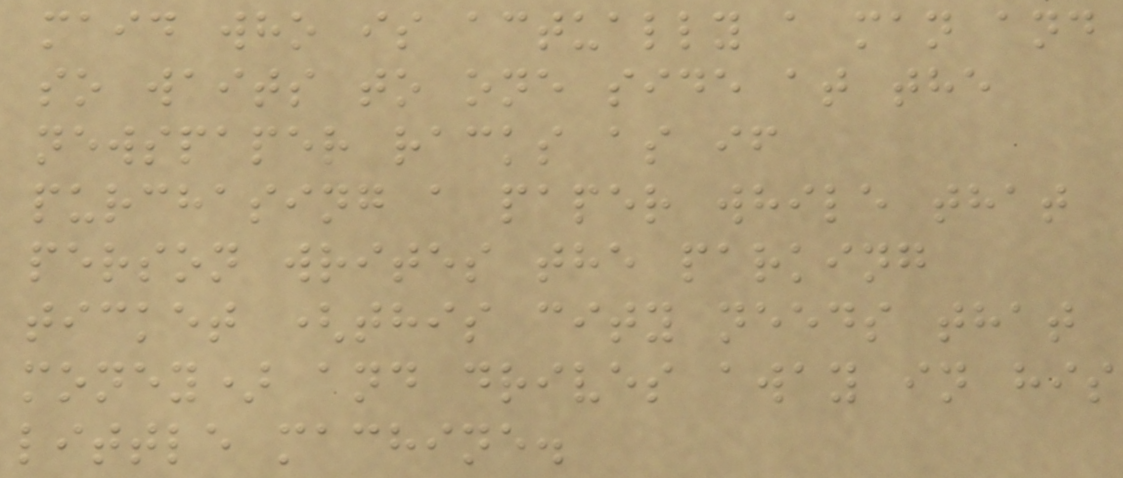maid who is actually a man and
so waits to one side at the
newspaper racks as if
purchasing a paper while that
person writes the parking
ticket (this city needs that
money) and drives away in his
little machine.
